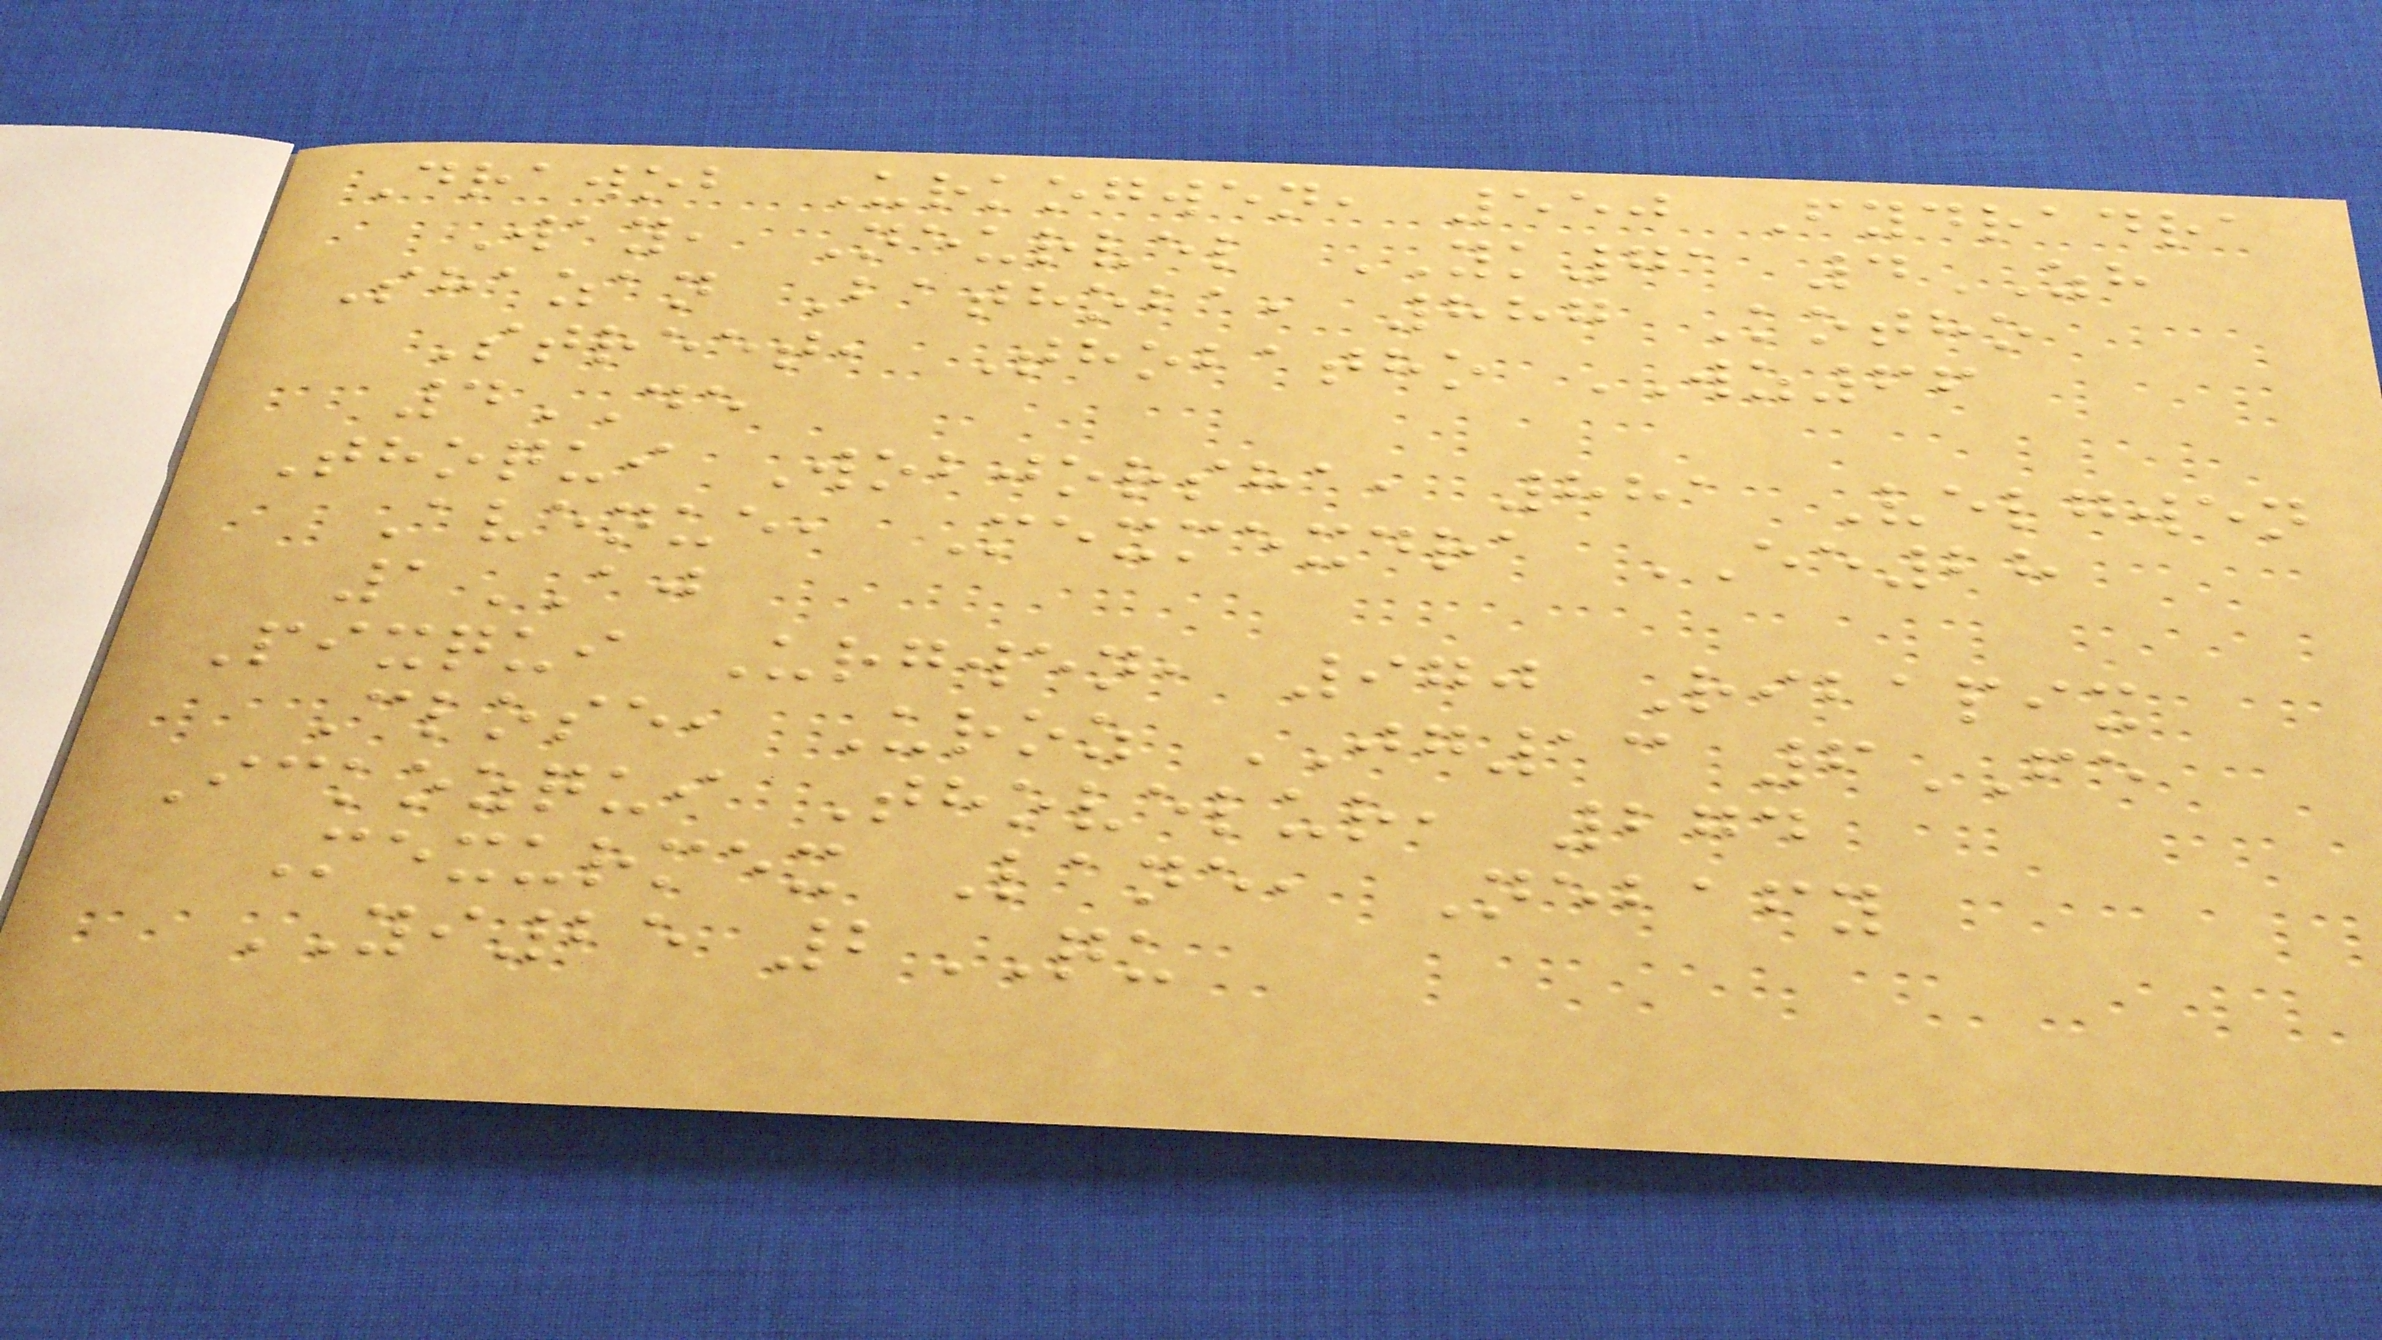Drawob Urkogwen, 550 Fydradra
Way, Neurvel YK71 4ZH
Shazan Bathoba, 887 Kotho
Street, Thobatho WZ66
4DE
Thoqui Wobjorsha, 881 Velgwen
Avenue, Mexmexdra EE28
1AJ
Pixqui Urgwen, 970 Ribapix
Close, Uroz JG13 6FE
Ickozqui Thovelur, 274
Mexurmex Lane, Nebafy
YI25 2QU
